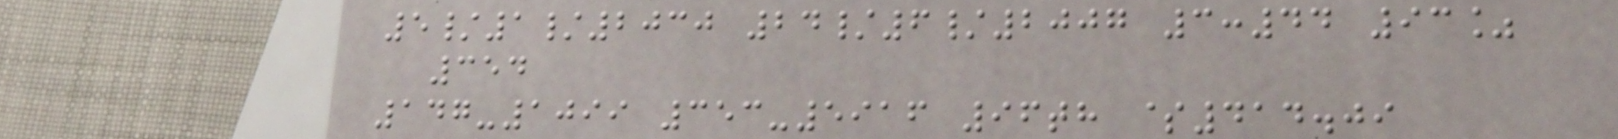5/1/2030 24/6/2007 3:44 93%
354
147-1099 353-5916 96th $414.09
